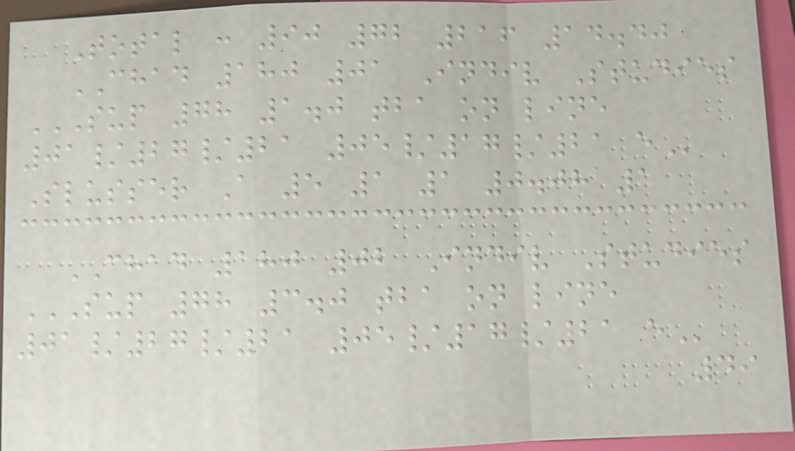Total : 90 72 216 14.40
CHAD 180 01 Indiv Studies
SUP 78 1.0 TBA ON LINE
01/27/21 05/17/21 E
Slusser A 5 1 1 0.08 1
CHAD 180 02 Indiv Studies
SUP 78 3.0 TBA ON LINE
01/27/21 05/17/21 E
49
